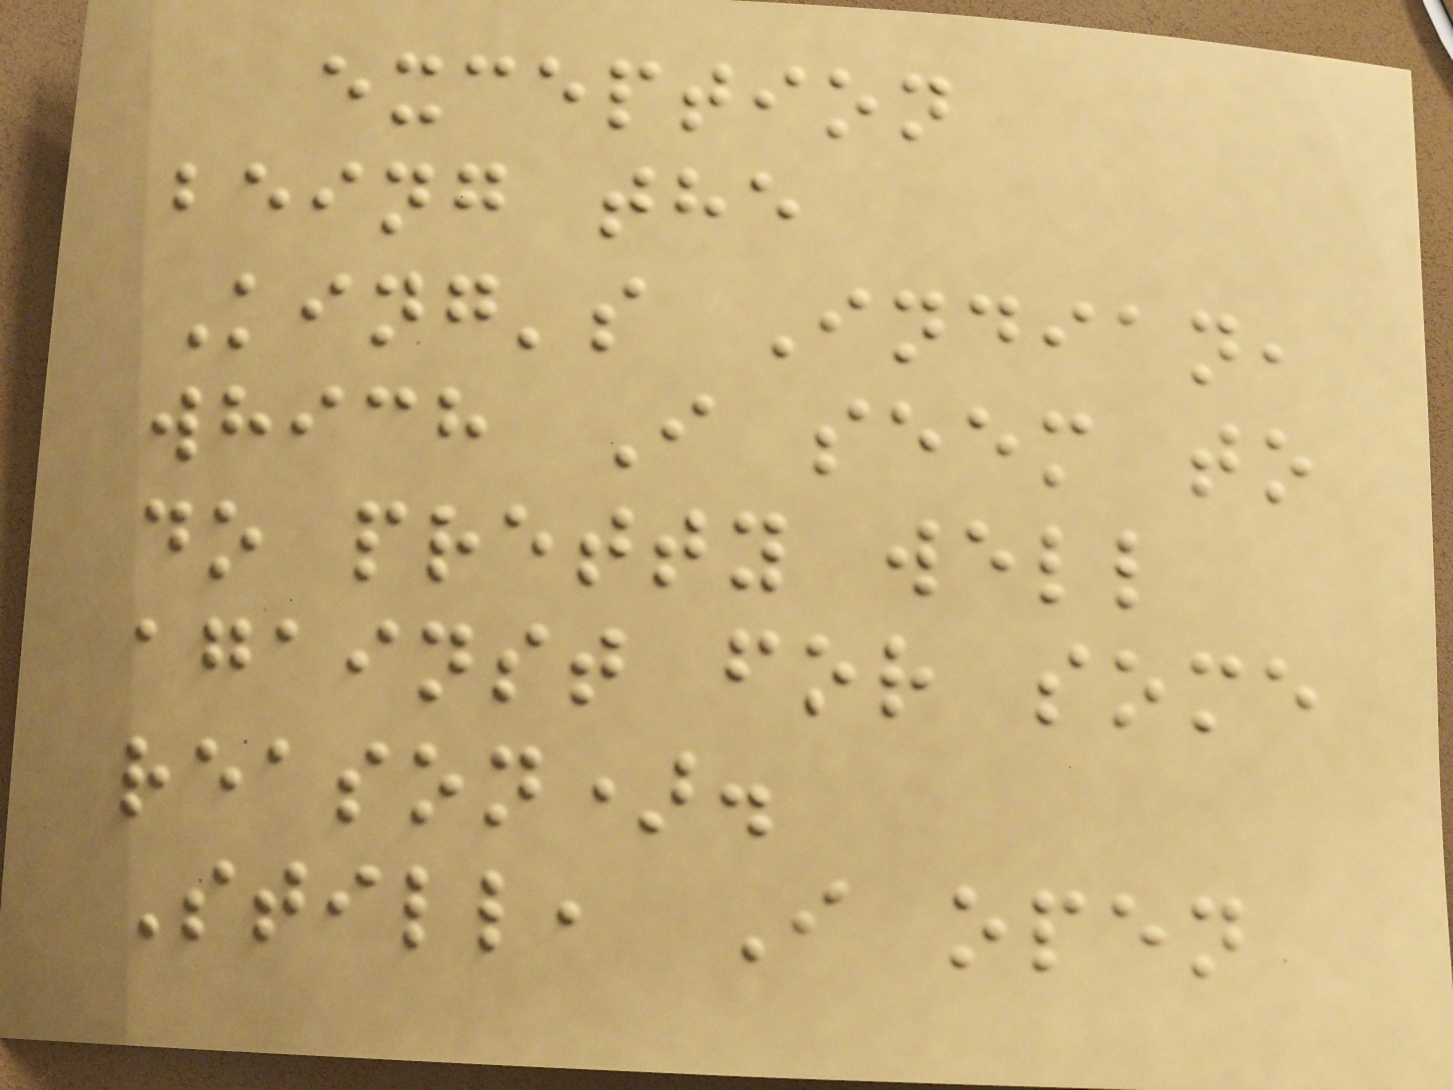exception
being the
King's Indian,
which I seem to
do pretty well
against for some
reason).
Still, I open
